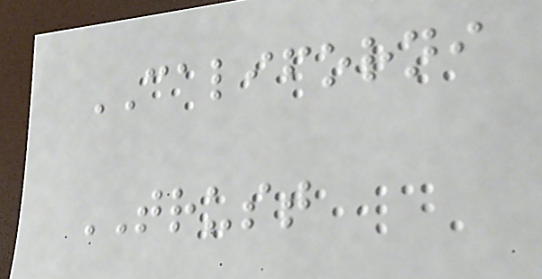CALIFORNI
TRUST
